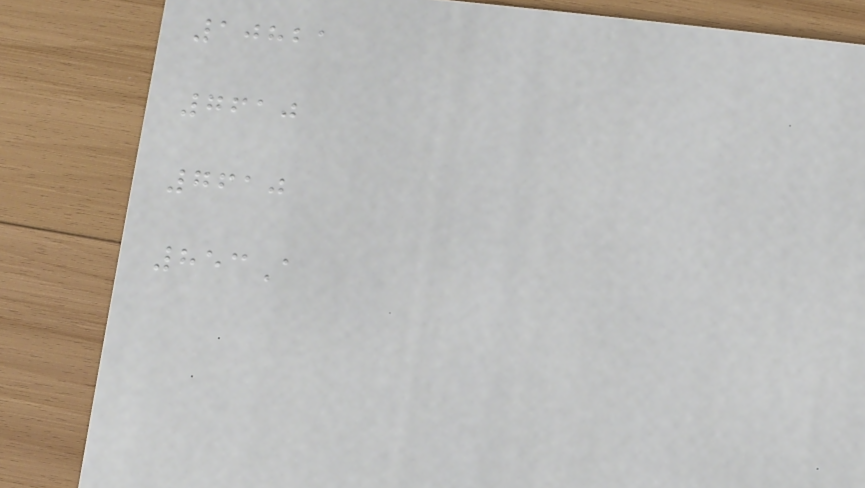10821
7610
7610
853A
